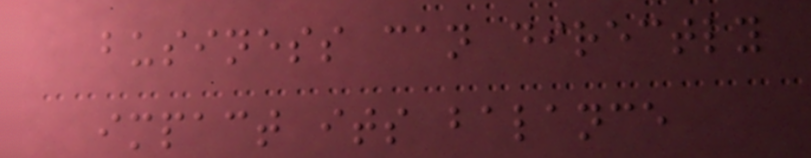business can directly
impact its balance
